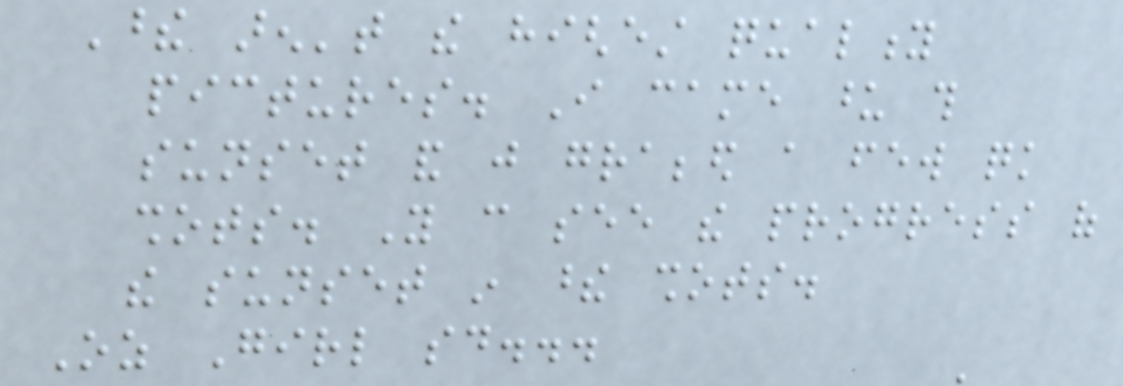These aren't the highest quality
pictures. I came upon this
sunset and just grabbed a few quick
shots. You can see the progress of
the sunset in these shots.
Oz Girl said...
